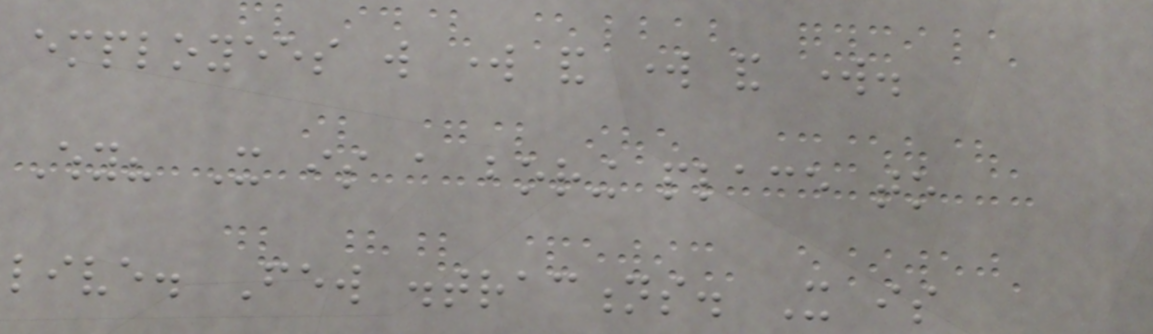employees will work and work and work.
Why? It is a boring place to
live. Few distractions. It is
